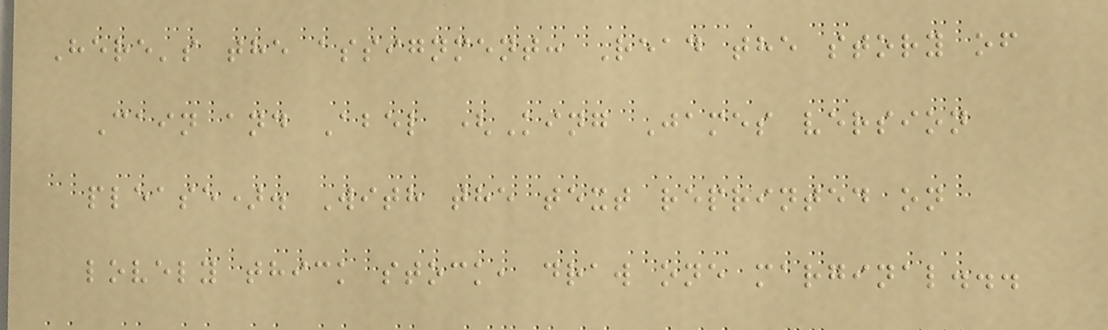Here's the assignment: Read the story of
Cain and Abel (King James version
please). With the text reprinted on
lovely thick stock, draw one marginal...
